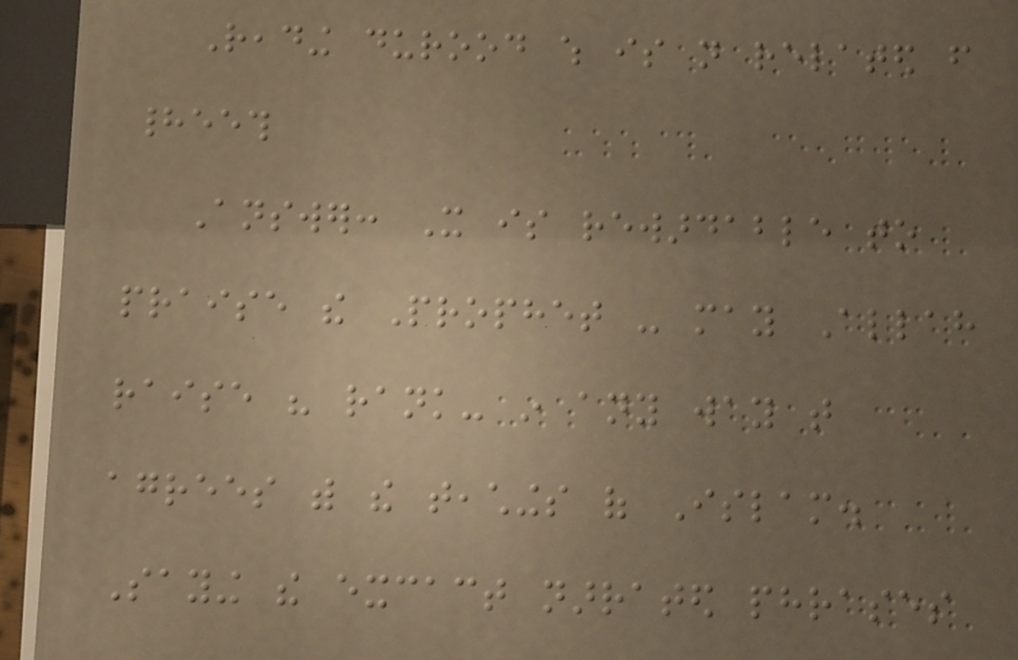Reading durood which is not related from
hadeeth
Answer: It is rewardable to
praise the Prophet - may Allah
raise his rank- in any way that
agrees with the teachings of Islam.
Saying the excact narrated phrases
